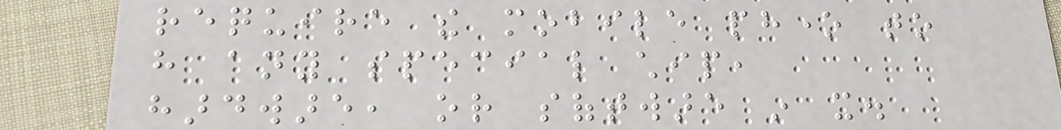require the mobile phone to
have any special chip,
hardware, or software in it.
